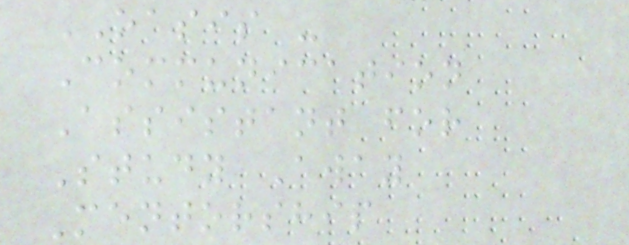OASIS -
Communication
Assistant for
Study Away
Mentorship
